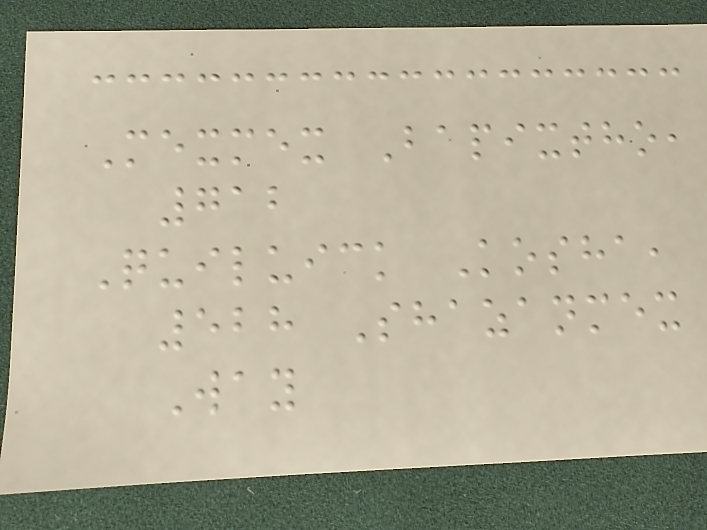Mexmex Bapixtho,
712
Quiluick Kosha,
528 Shazanmex
Way
